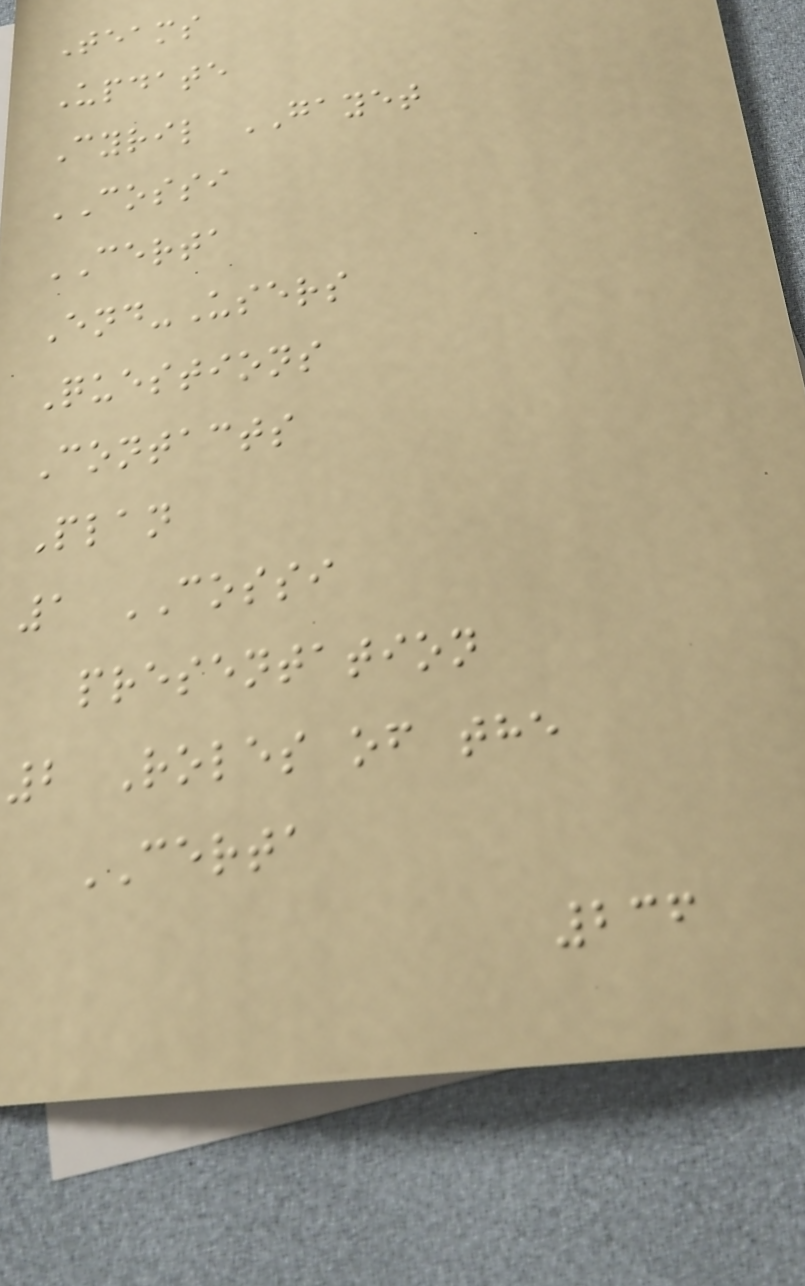Teams
Update
Cyril GAYET
COSSI
CERTA
End-Users
Questions
Contacts
Plan
1 COSSI
presentation
2 Roles of the
CERTA
236
